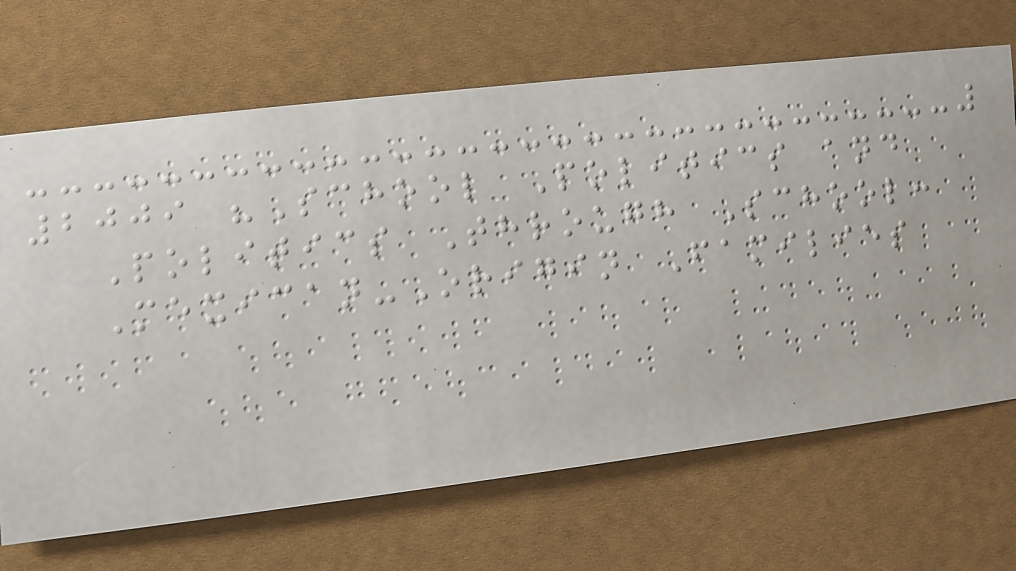2009 "School Politics and
Politics Through School:
Mexican-Origin Families
